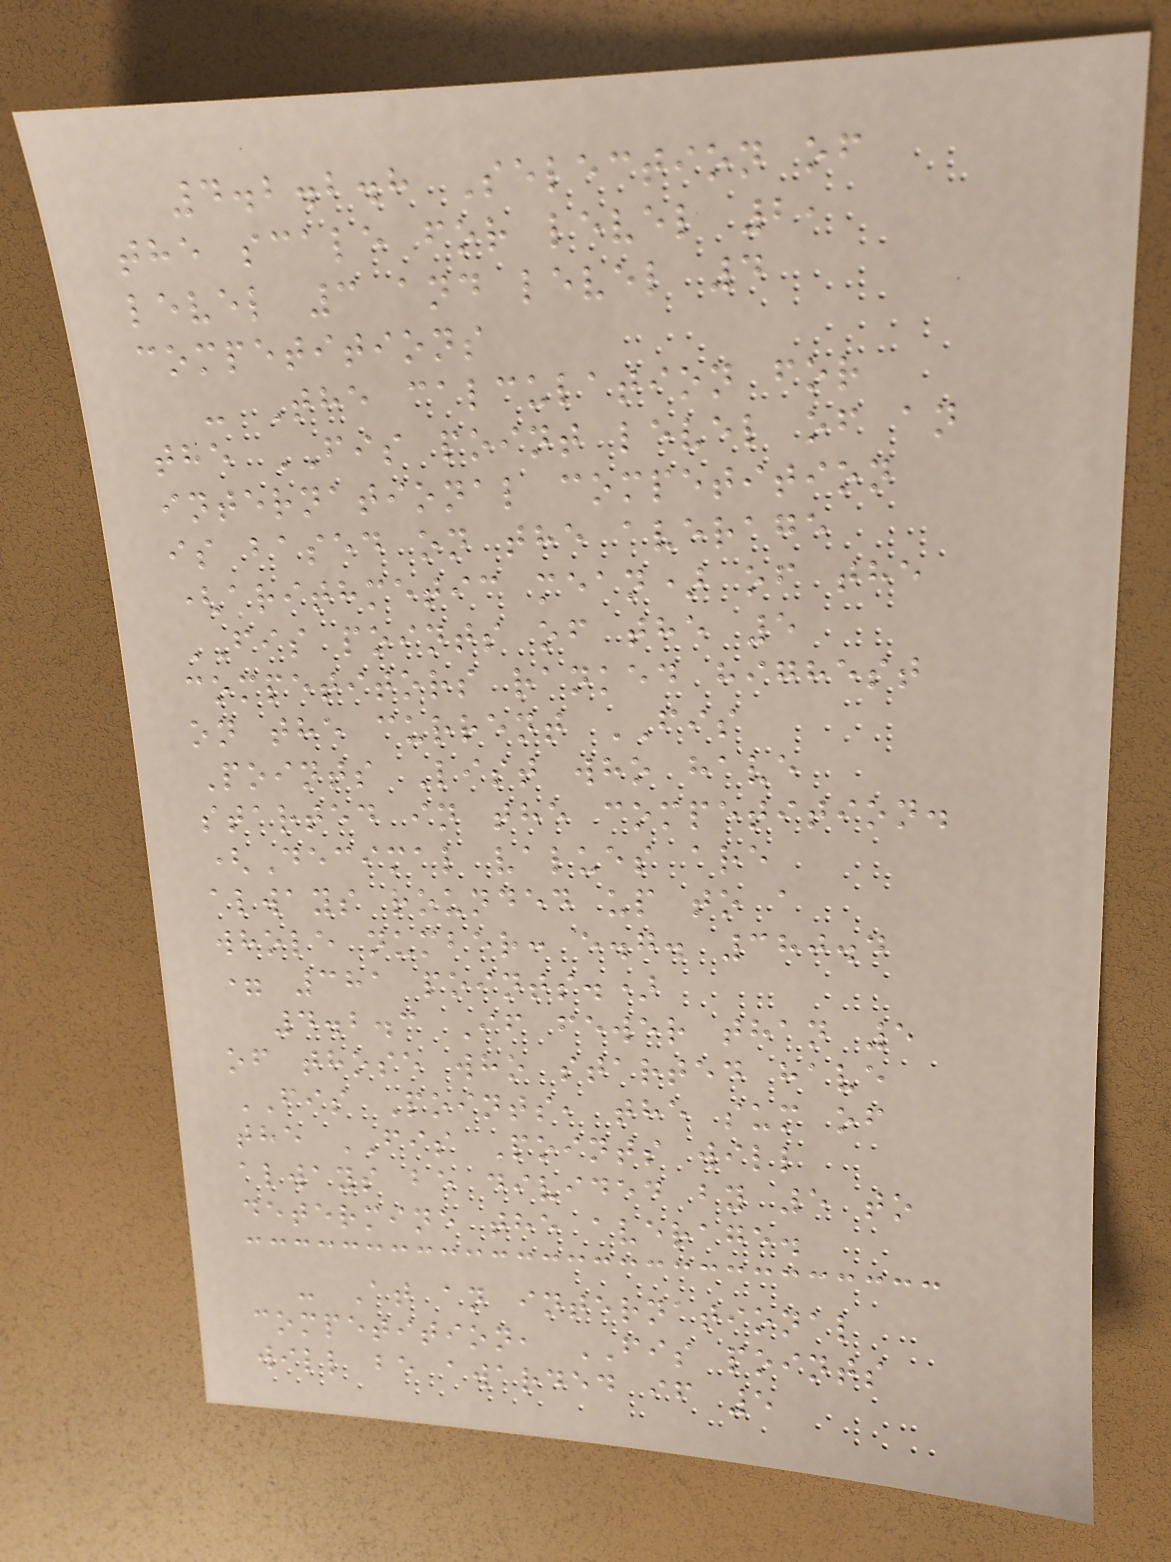4.2.2.8 Selection of
the scale for level 2,
level 3 and level 4
competitions
- The calculation for
the FIS point level of an
international competition
is based on the average
(arithmetic mean) of the
FIS points of the 5
competitors ranked highest
on the current FIS
Points List who have
started in the competition.
(Decimal values are
always rounded up to a
whole number: e.g. 380.4
= 381 points.)
4.2.3 If fewer than 5
of those who started have
FIS Points, the sum of
the FIS Points will
always be divided by 5 to
determine the average.
- At an international
competition, FIS points
will be awarded if 5
